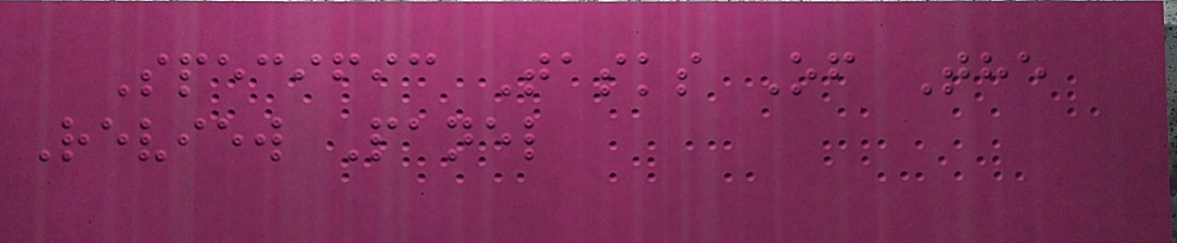Specific Tasks Of The
Review Panel
